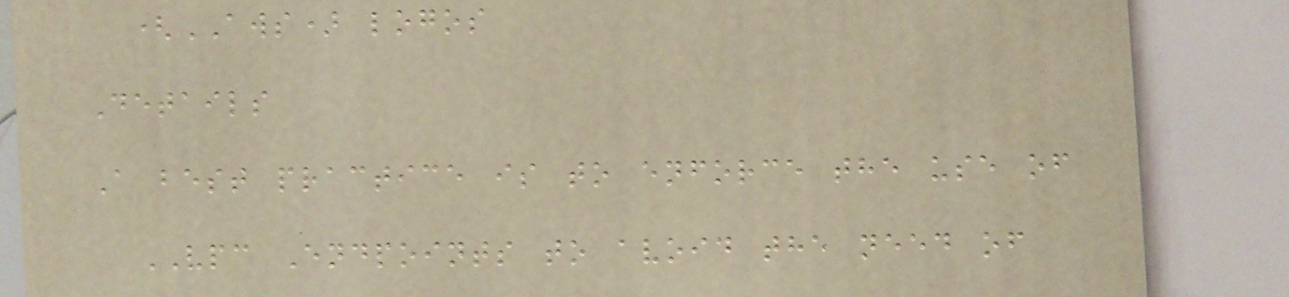(AWS) logos
Details
A best practice is to enforce the use of
VPC Endpoints to avoid the need of
